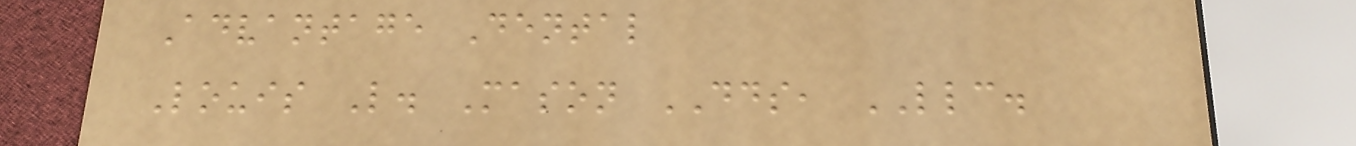Advantage Dental
Louis L. Mason DDS, LLC.
